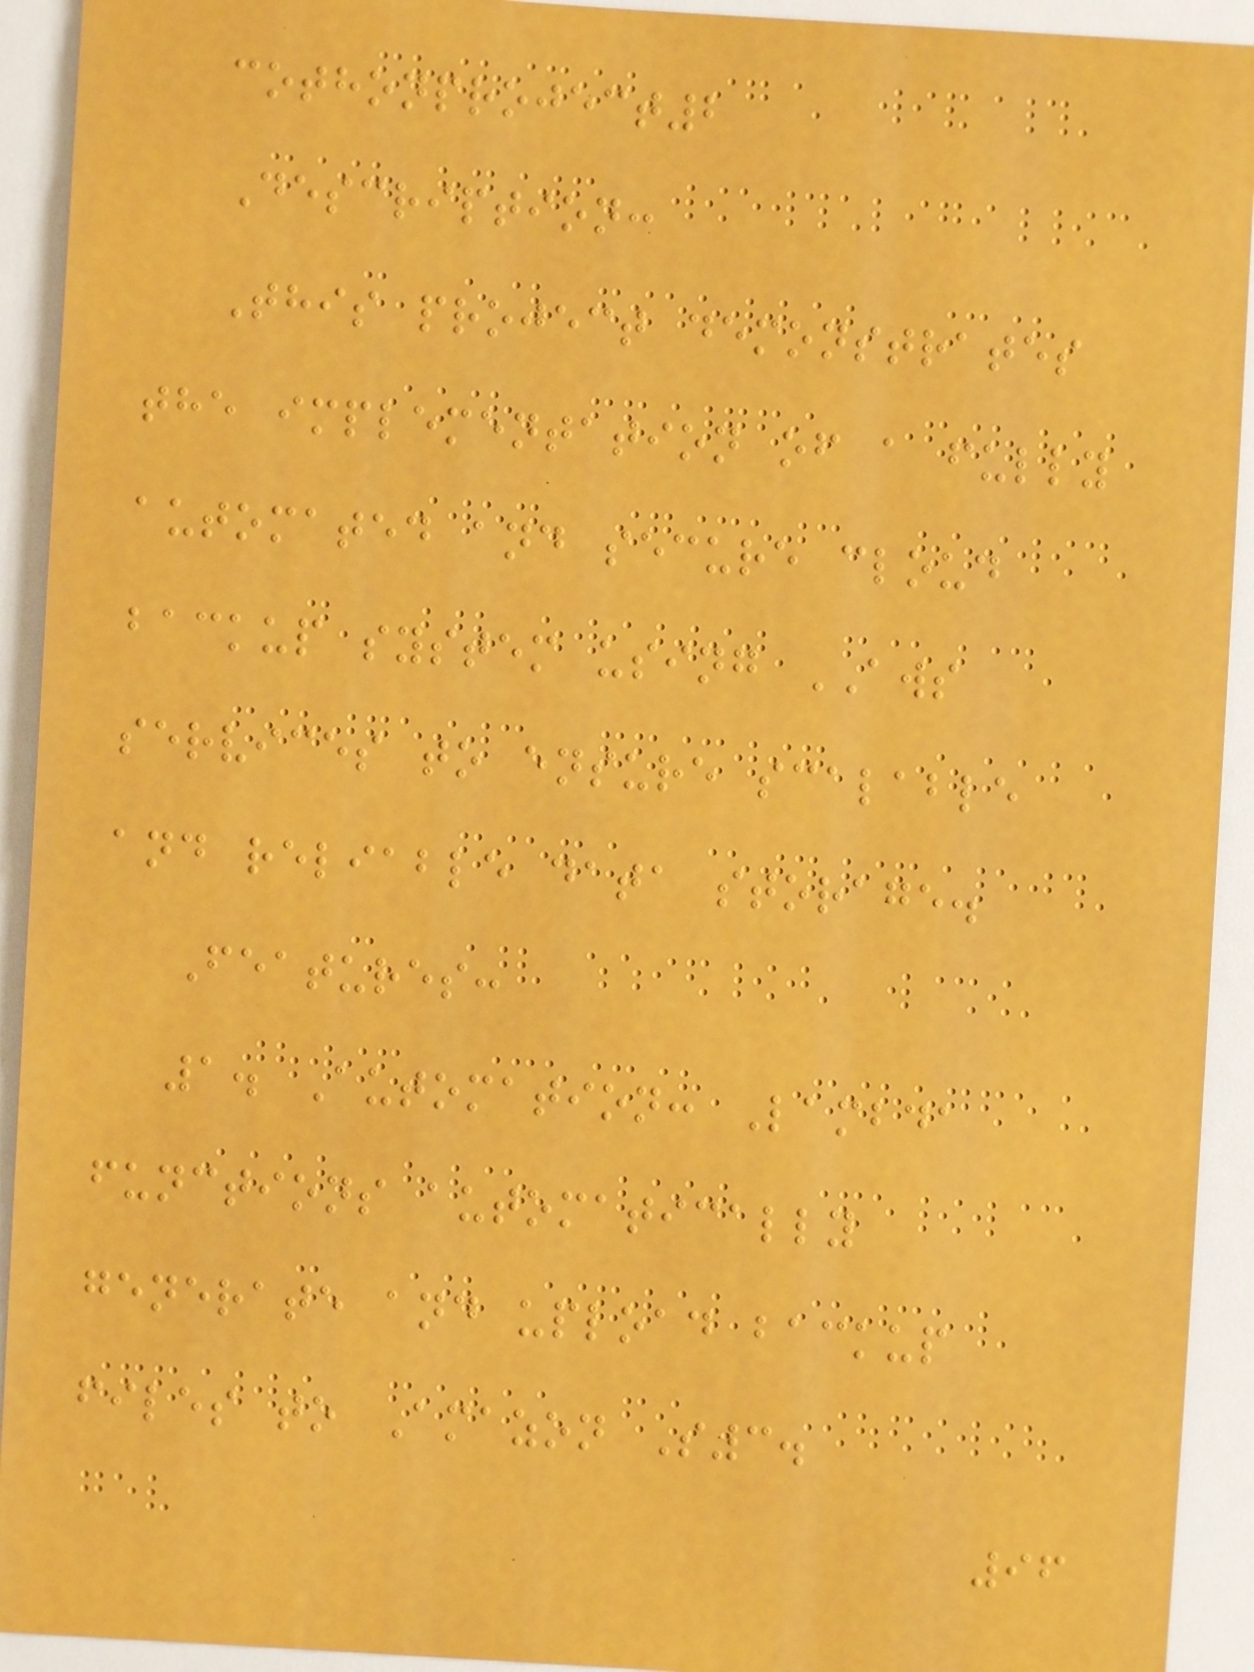cothonproject2
Description:
This project demonstrates
the implementation of a fully
automated and secure cloud
backup system using AWS
services to ensure scalable
and reliable data storage.
Features:
1. Automation: Lambda
functions automatically
generate and upload backup
files to Amazon S3.
96
